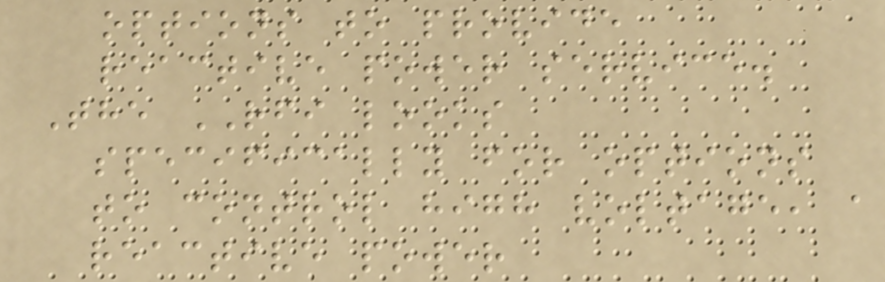options to provide
reactive power service.
The RFI looks
specifically for options
to control high voltage, a
reactive power
